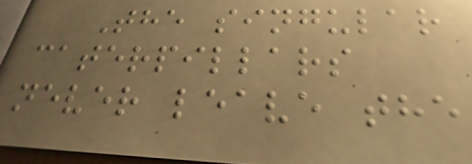The singular
caterpillars
never leave the
